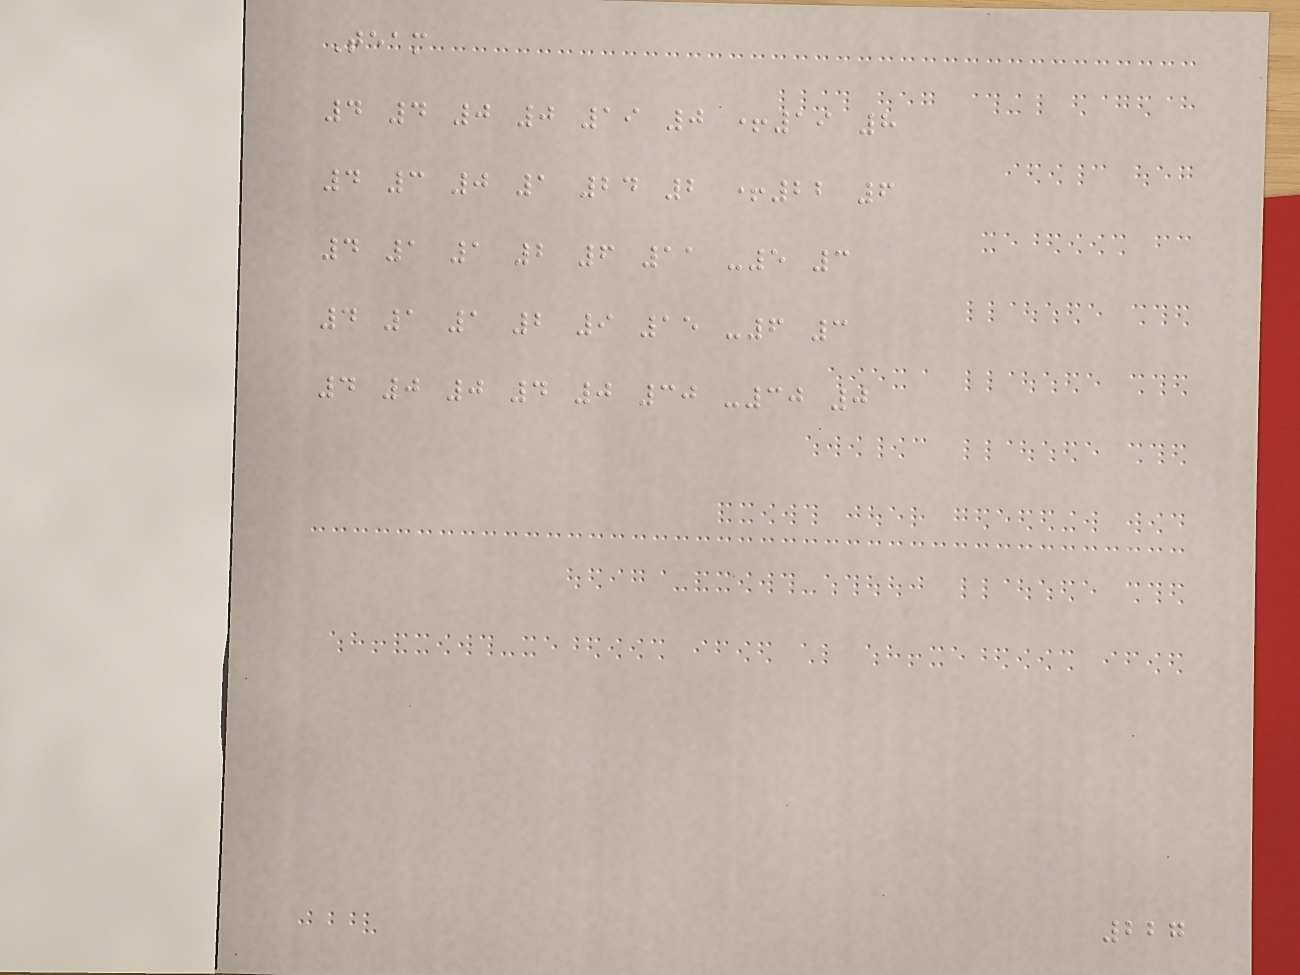Team
4 4 0 0 19 0 +19 8
4 3 0 1 24 2 +22 6
4 1 1 2 6 11 -5 3
4 1 1 2 9 15 -6 3
4 0 0 4 0 30 -30 0
227
